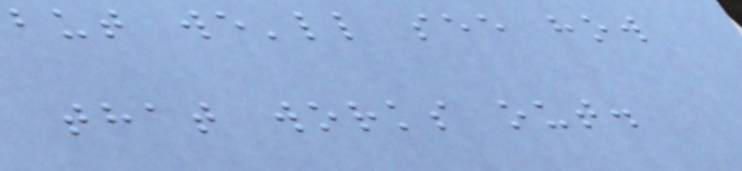but we'll see how
that works out.
